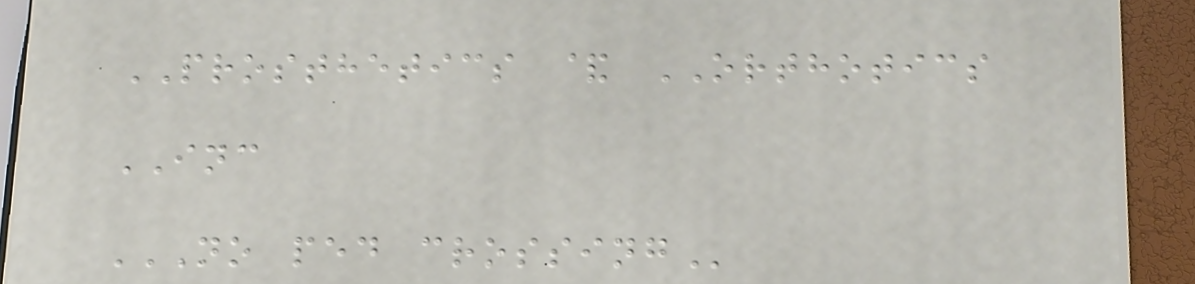PROSTHETICS & ORTHOTICS
INC
NO PED CROSSING
